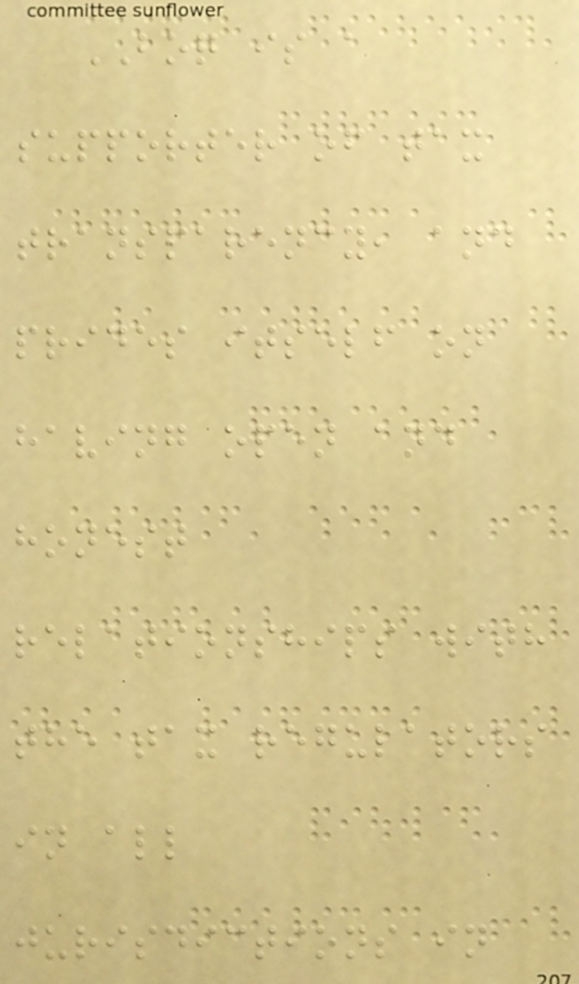BOQ is a
supporter of tax
transparency, and
prides itself on
having open and
honest
relationships with
the tax regulators
in all
jurisdictions in
